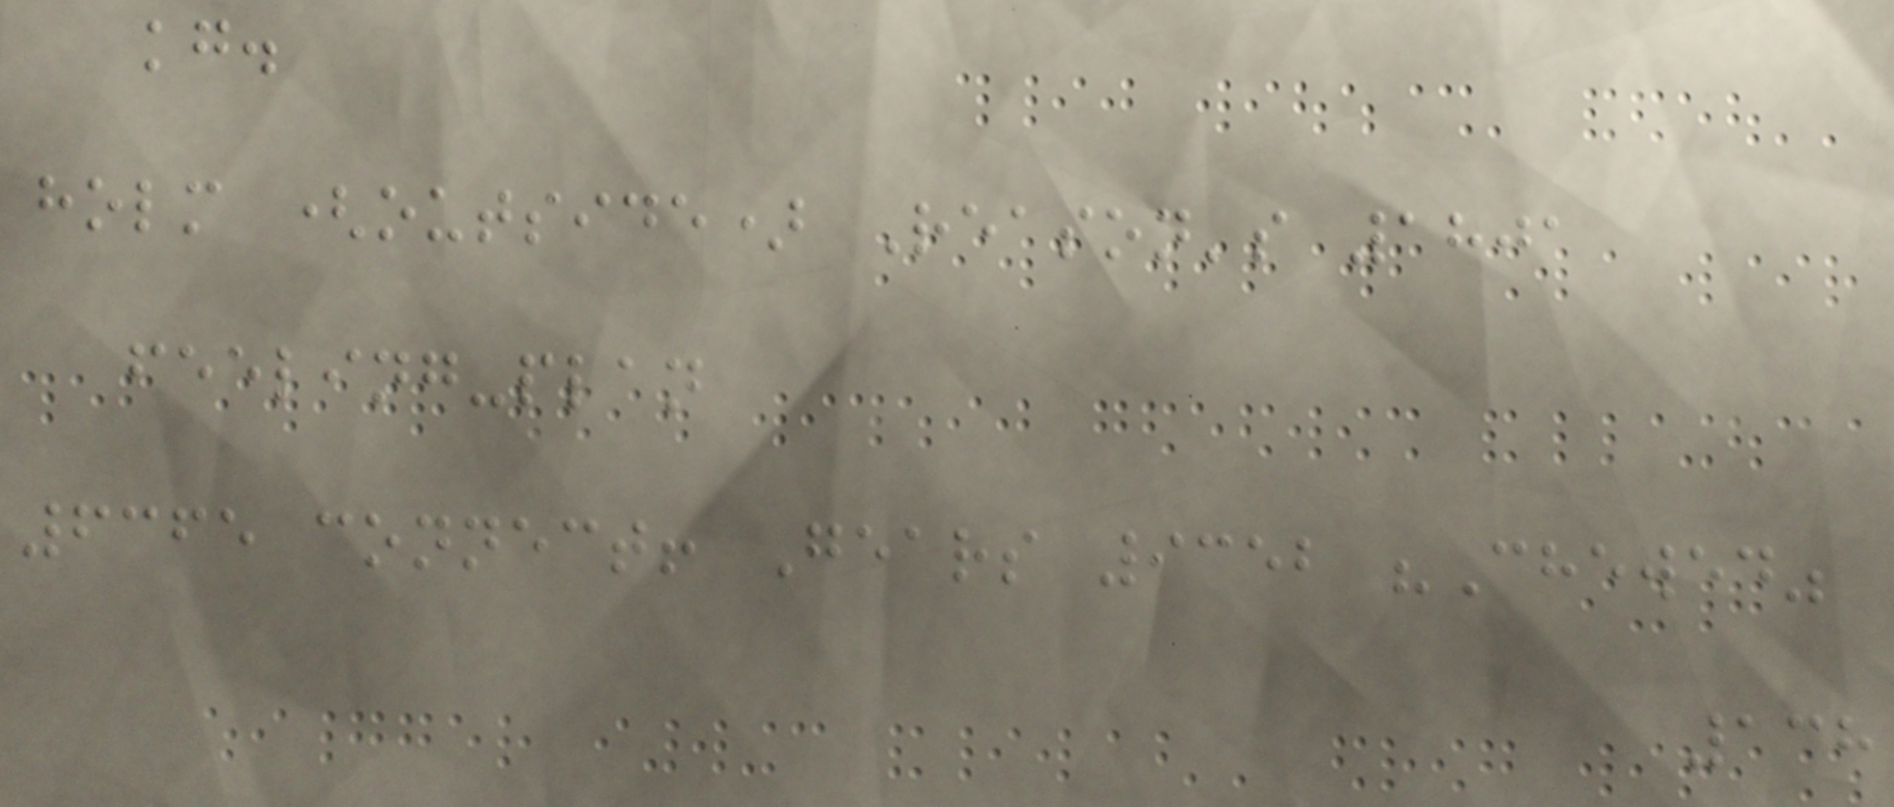kg.
holm (outside) Reason's 1801
feeling-plan
6365 connect! Gears 9352 "Chewed"
138
